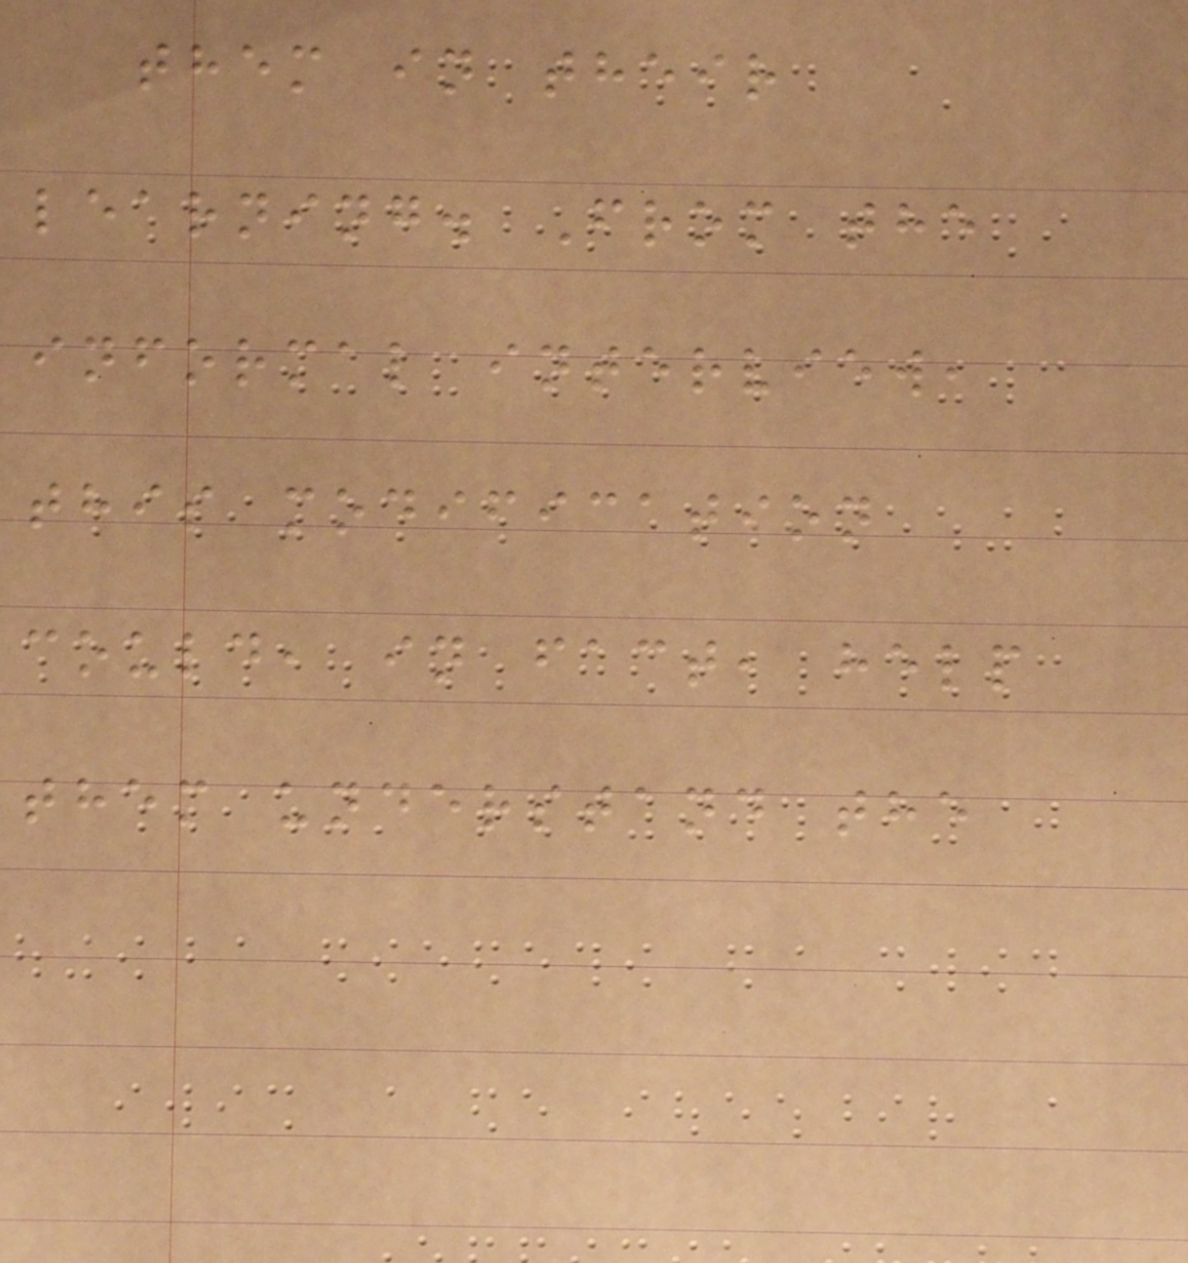them in their
learning. From the
informal interview,
this modification
could, in fact, help
them understand the
